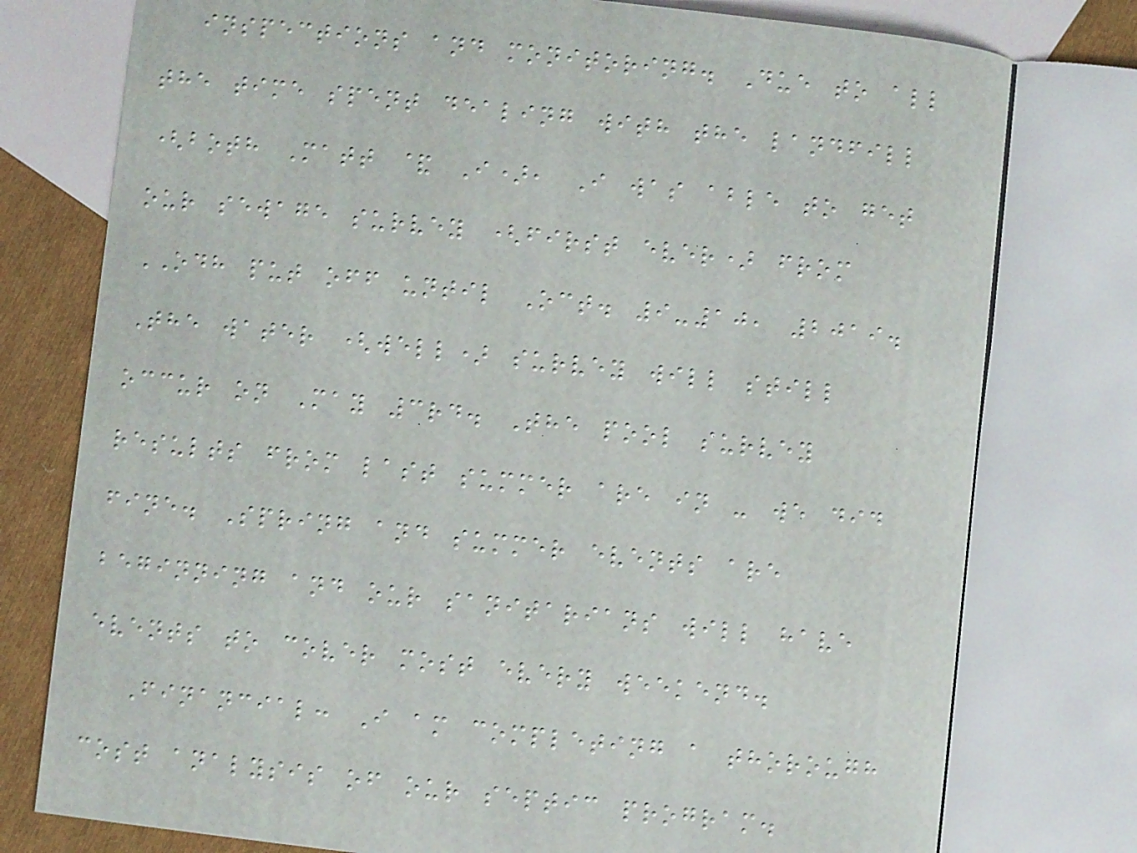inspections and monitoring. Due to all
the time spent dealing with the landfill
(both Matt & I), I was able to get
our sewage survey (first ever) from
ODH put off until Oct. 9-10, 2019.
The water (well) survey will still
occur on May 3rd. The pool survey
results from last summer are in - we did
fine. Spring and summer events are
beginning and our sanitarians will have
events to cover most every weekend.
Financial: I am completing a thorough
cost analysis of our septic program.
